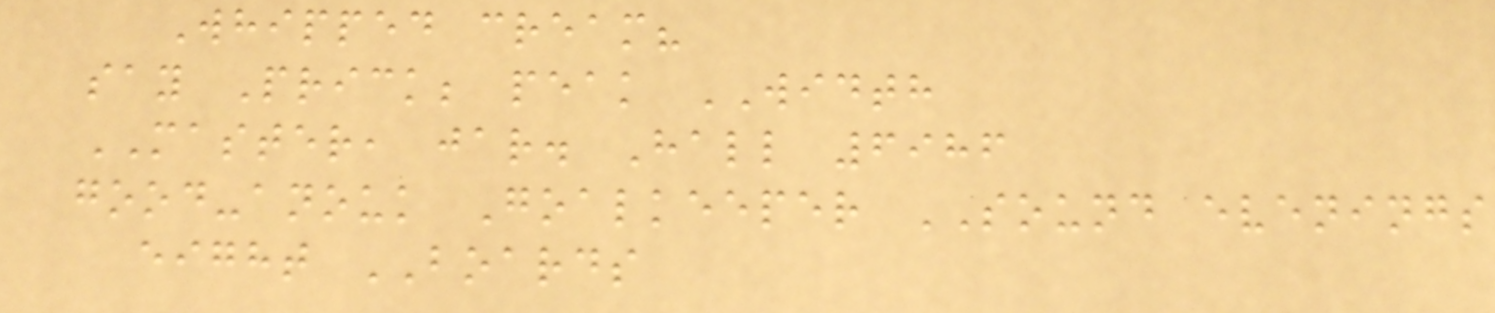Whipped cream?
say Prick; peak WIDTH
MASTER, jar. Hall 6986
good-anouk Goalkeeper SOUND evenings
eight BOARDS
